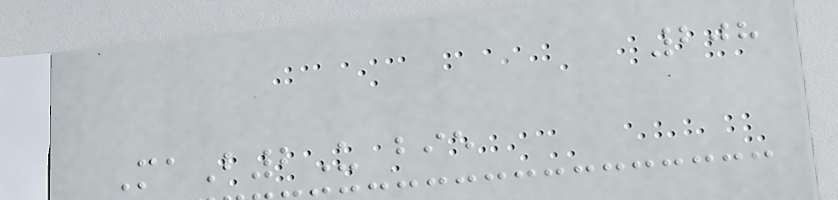208
MaB2U bie
